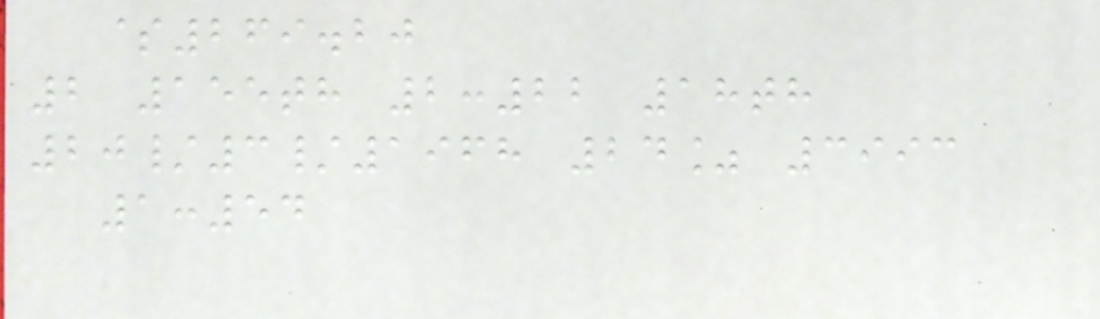$269.20
2 155th 2:22 18th
20/3/1968 24% 3993
1:54
